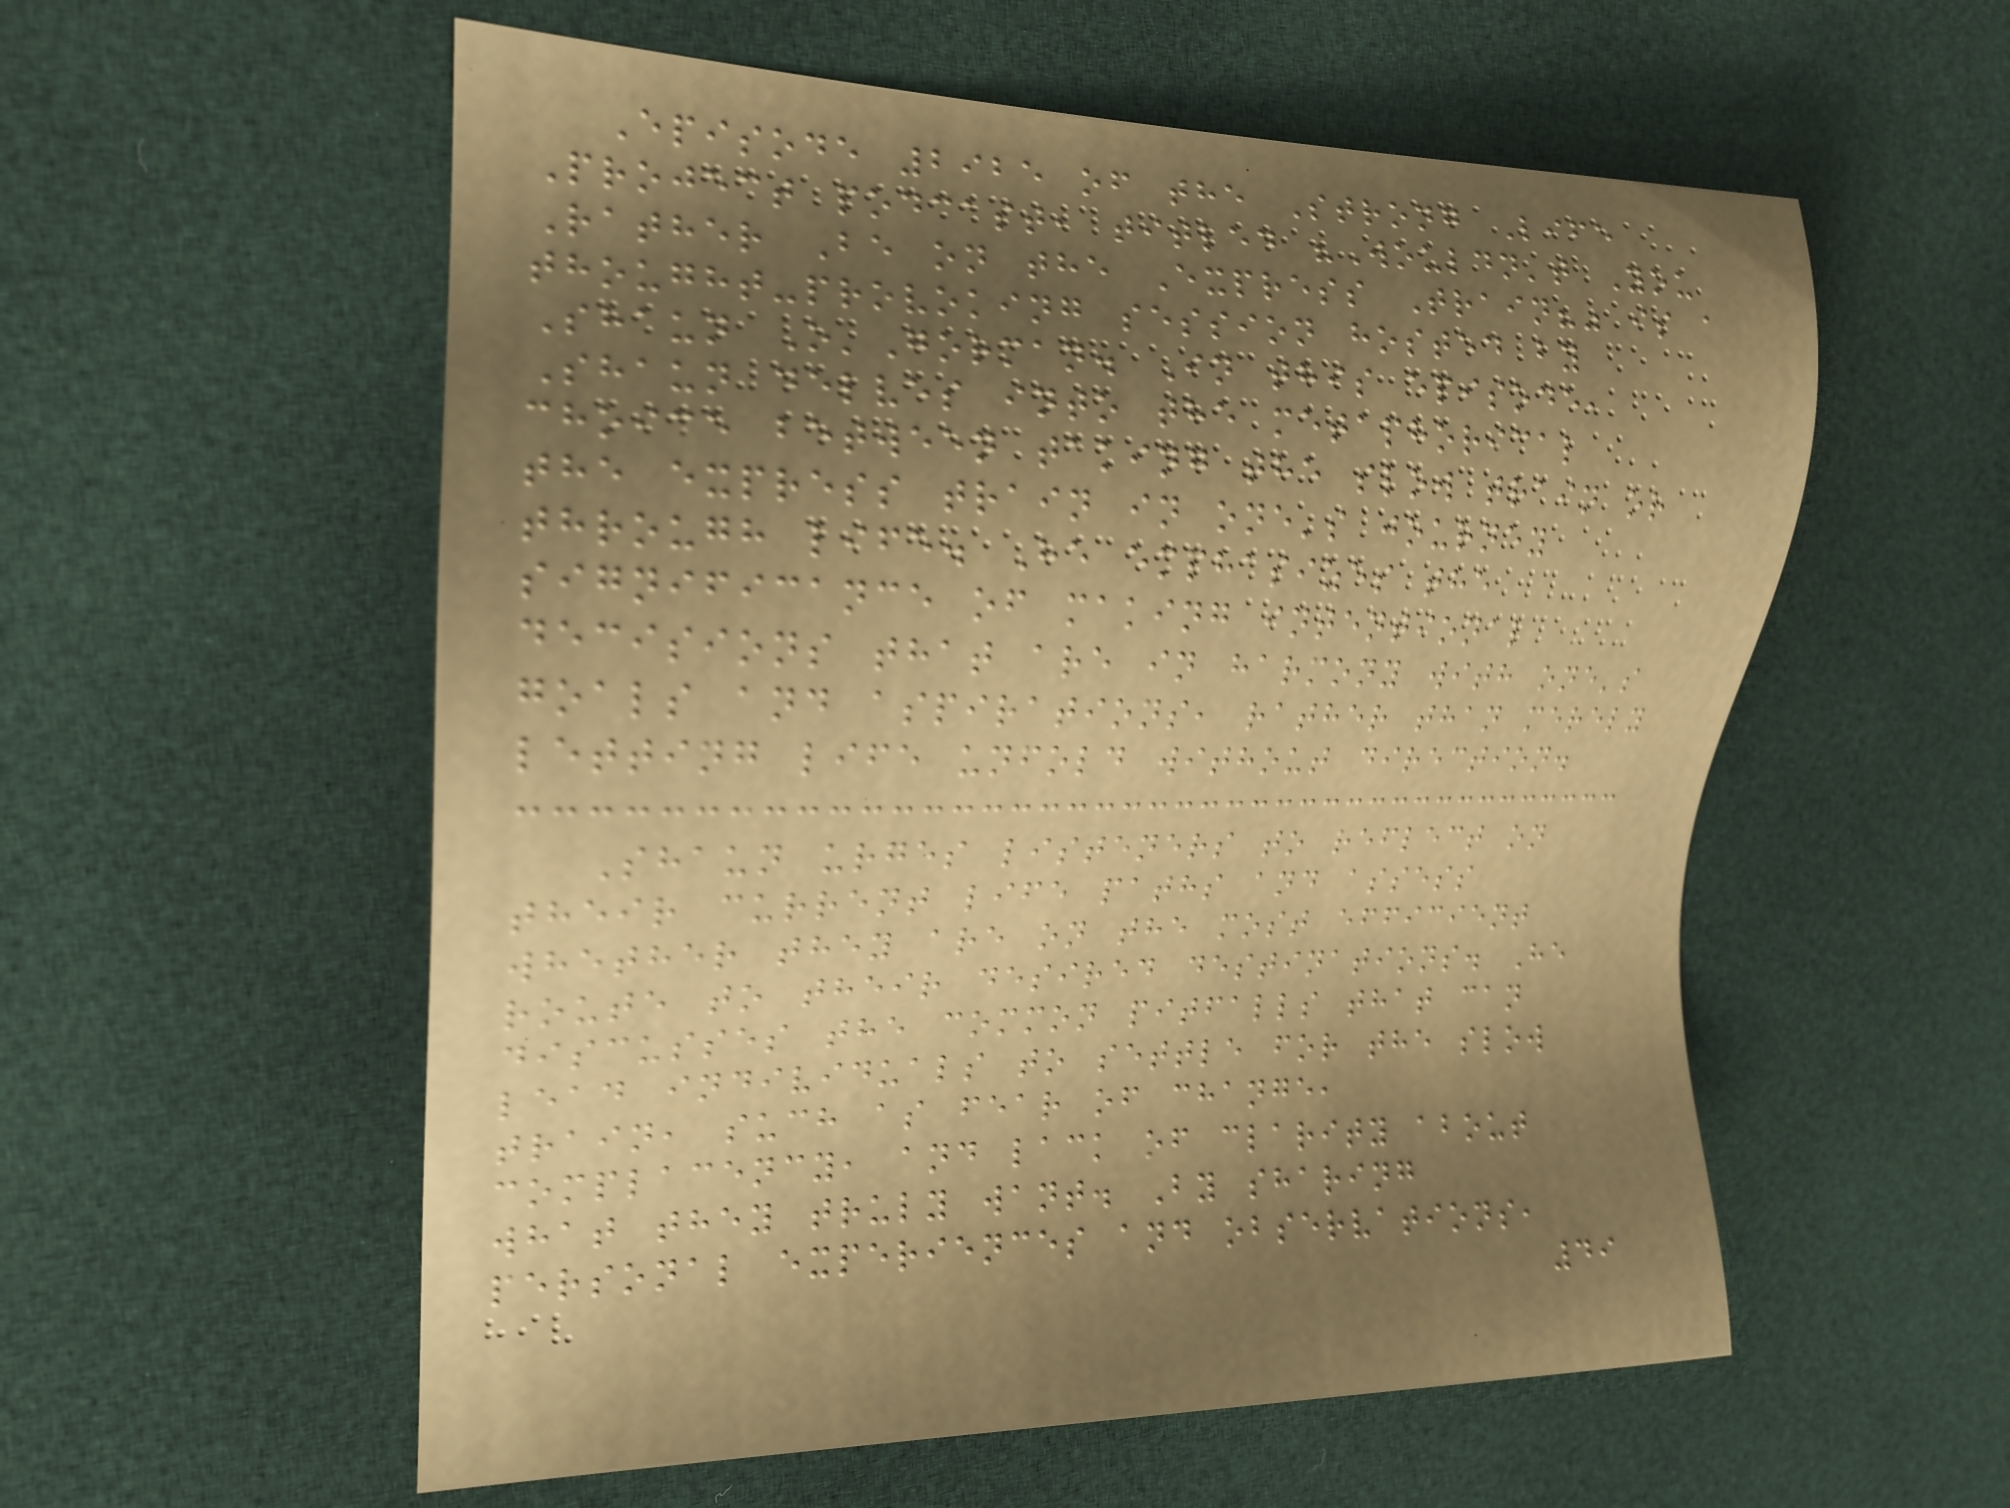Episode 2925 of the Strong Life
Project podcast, titled "Wouldn't You
Rather Be on the Express Train?" is a
thought-provoking session hosted by
Shaun O'Gorman. In this episode,
Shaun delves into the metaphorical
choice between taking the slow train or
the express train in one's journey
through life. He emphasizes the
significance of making intentional
decisions that are in harmony with one's
goals and aspirations, rather than merely
letting life unfold without direction.
Shaun urges listeners to reflect on
their current life paths and assess
whether they are on the most efficient
route to their desired destinations. He
discusses the common pitfalls that can
lead individuals to settle for the slow
train, such as fear of change,
complacency, and lack of clarity about
what they truly want. By sharing
personal experiences and observations,
49
